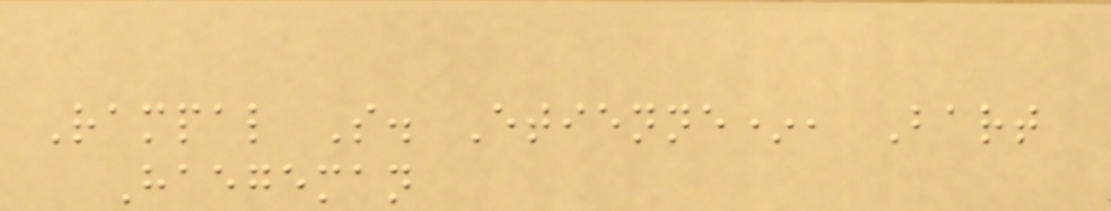Rampal S. Etienne*, Bart
Haegeman
